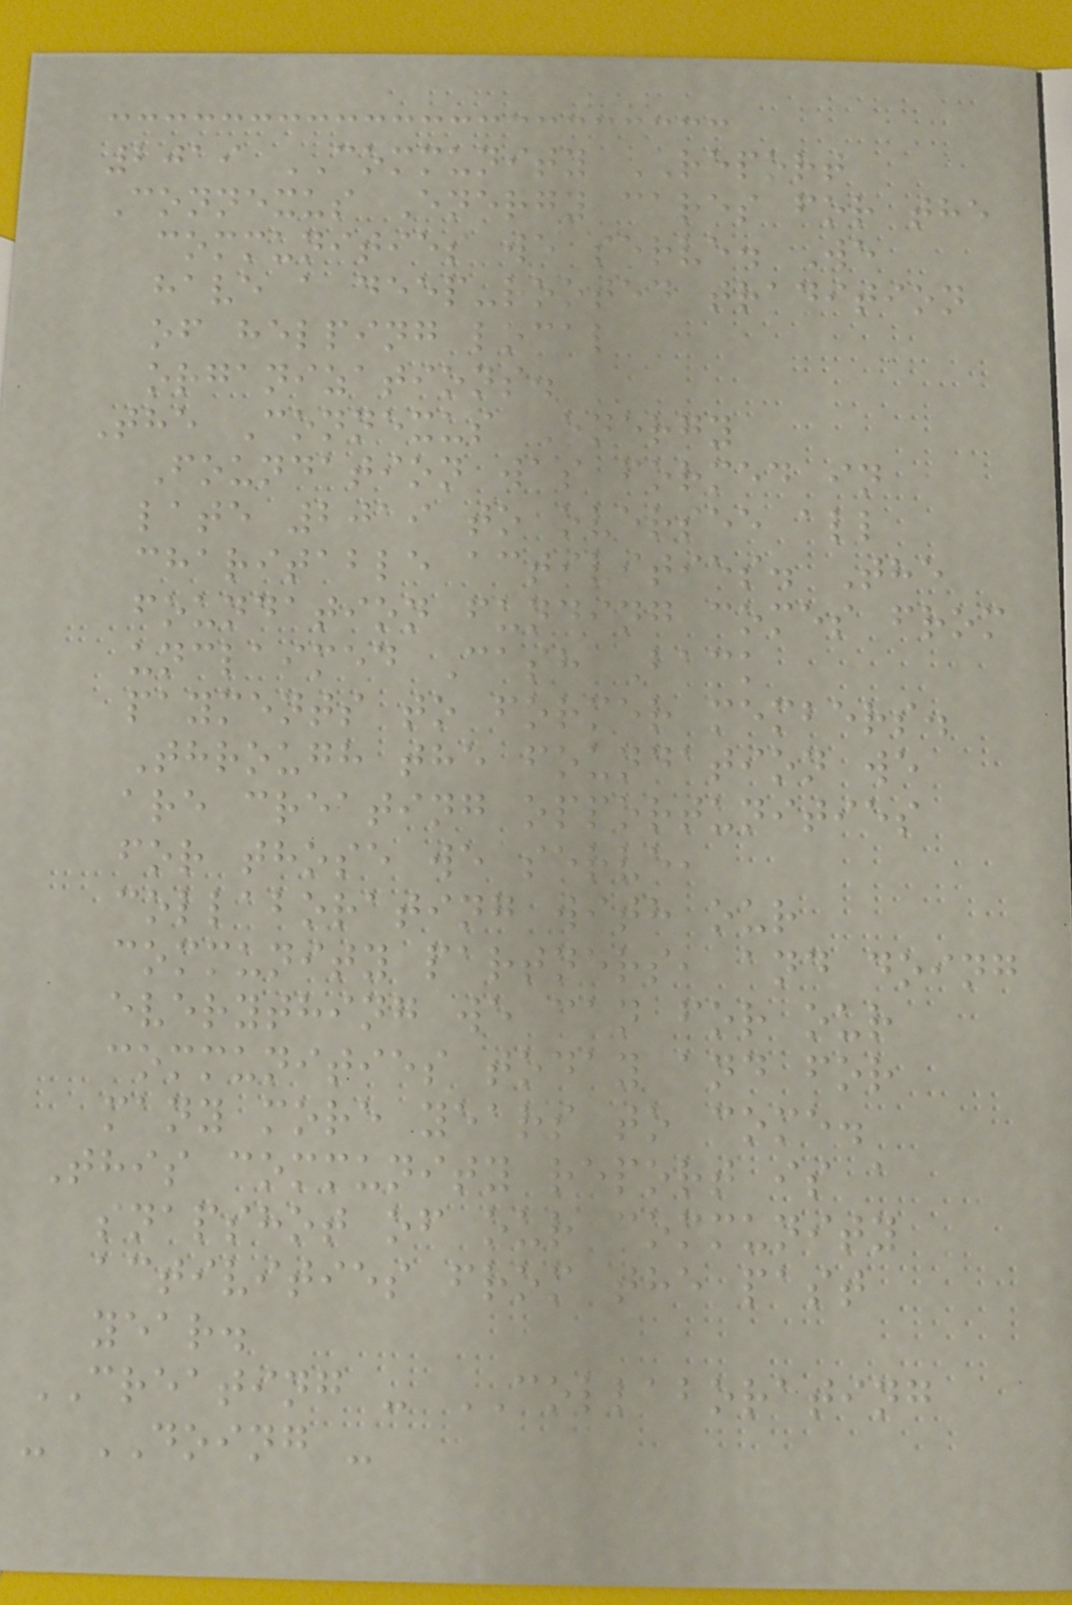2019 COMMUNITY REPORT
Connexus Energy cares for the
communities we serve. We
have a deep-rooted tradition
of helping local
organizations.
The Connexus Energy
Foundation was formed in
late 2019 to oversee all
charitable activities. The
foundation funding comes from
unclaimed Cash Back
payments to former members.
Through the foundation we
are creating opportunities
for those we serve,
collaborating with our
community partners, and doing
everything we can for our
communities today and for
many more years to come.
This community report is a
snapshot of our community
activities from the past
year.
CREATING - COLLABORATING
- DOING -
